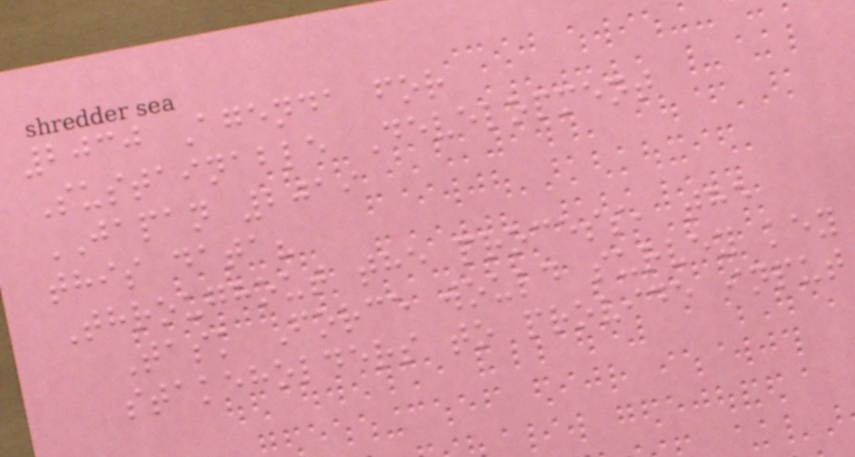2030 Agenda for
Sustainable Development
JAPAN 2019
this data?
Throughout the process, the
Task Force would survey key
stakeholders to provide input
